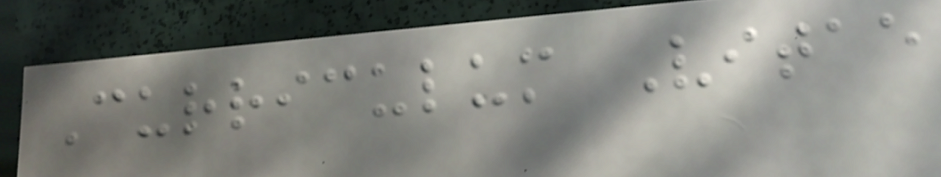Curriculum Vitae
